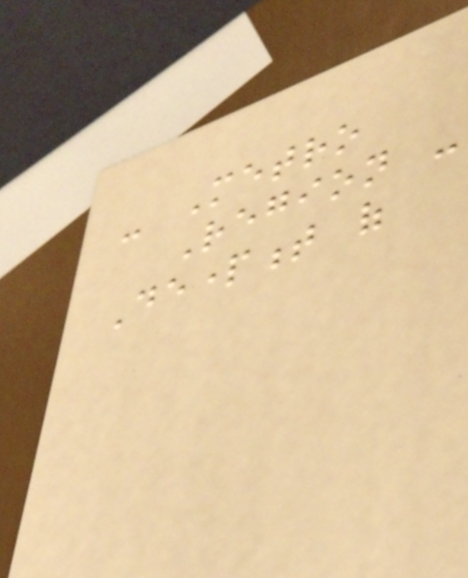- Metro
Region -
Department of
